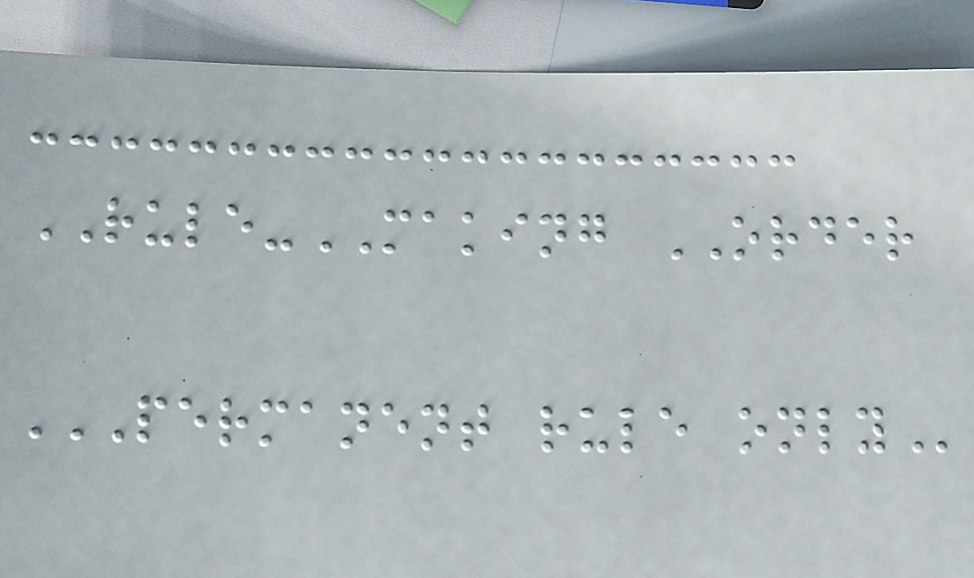RULE-MAKING ORDER
PERMANENT RULE ONLY
